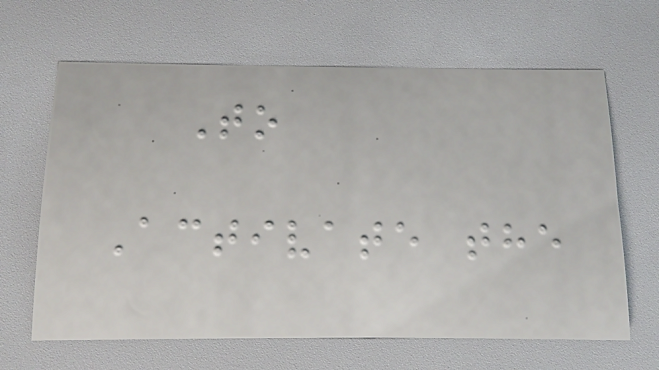To
Activate the
